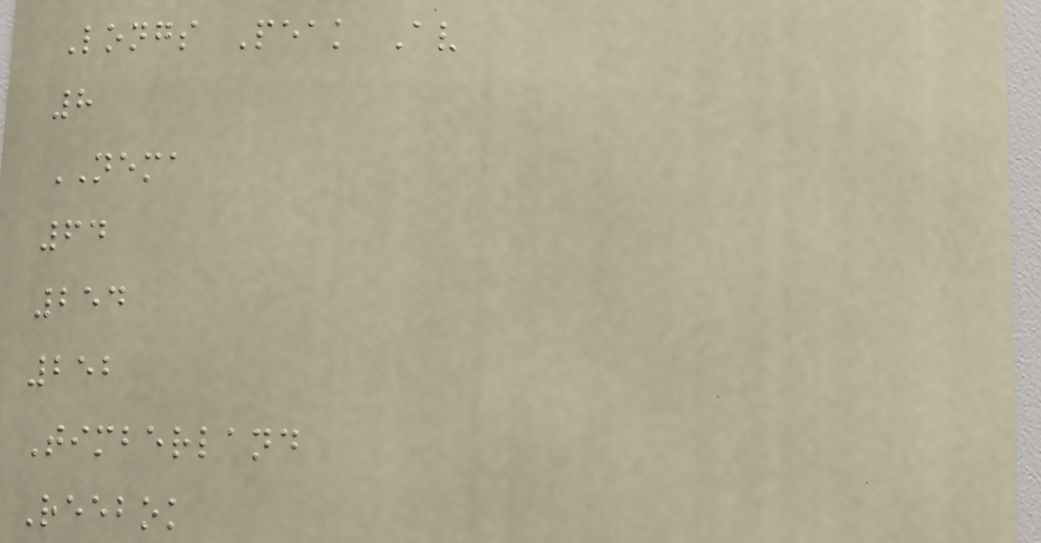Longs Peak Av
8
NEMA
64
254
252
Timberland
Reebok
